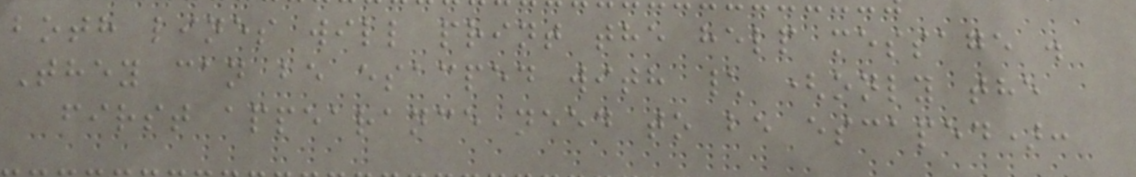both lines will print the help message .
They can be esacped with \ (only the
first appearance need to be escaped):
